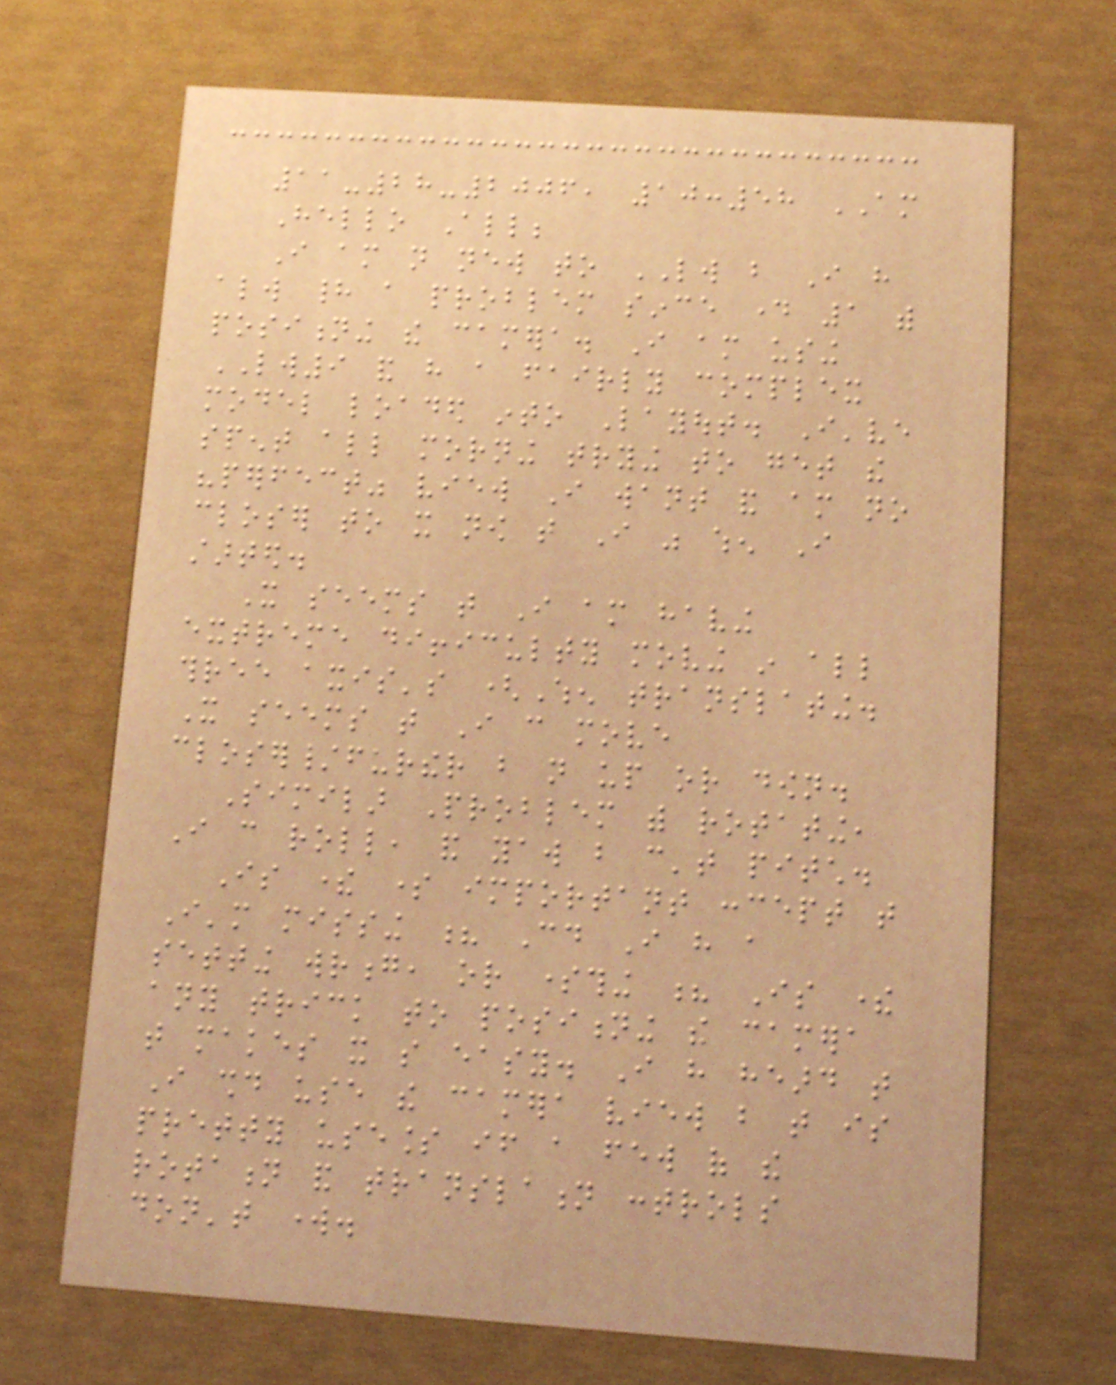11-28-2006, 10:58 AM
Hello All;
I am not new to LW but I have
always had a problem since day 1 with
positioning the camera. I am using
LW9 and have a fairly complex
model loaded into Layout. I've
spent all morning trying to get the
"perfect" view I want and am no
closer to it now that I was when I
started.
It seems that I am having
extreme difficulty moving in all
three axis's (When translating.
It seems that I can move
closer/further but not up or down.
Similar Problem with rotating,
I can roll, and yaw but can't pitch.
Is there some important concept that
I'm missing ? Could I have a
setting wrong, or something ? Is there
any trick to positioning the camera
that makes it so easy. I have heard that
I should use the camera view but that is
pretty useless if a few of the
rotation and translation controls
don't work.
